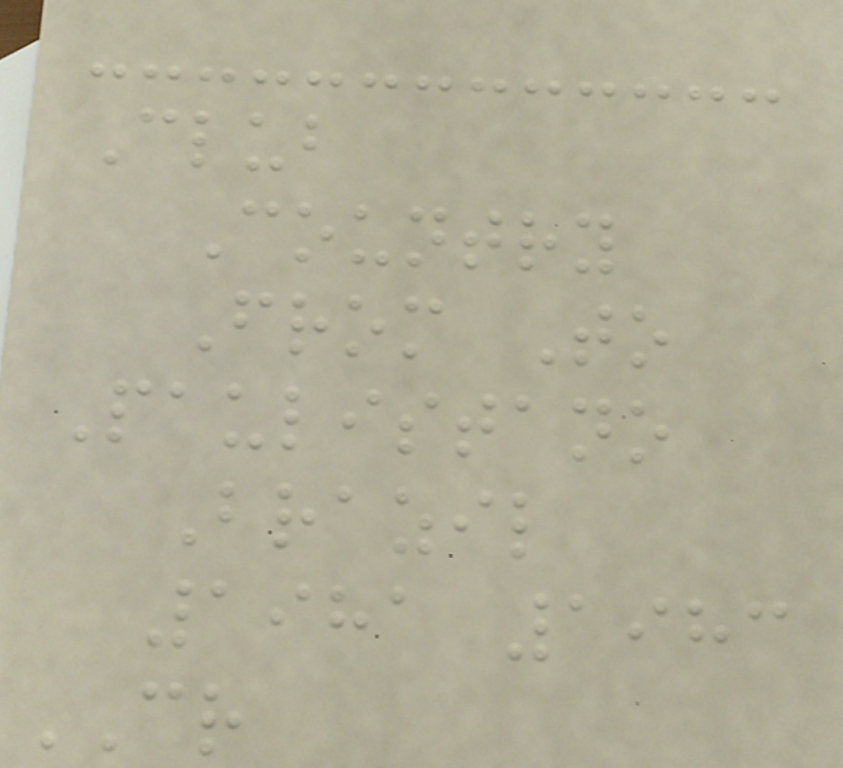Club
Country
From To
Paulistano
Brazil
1981 1983
CR
